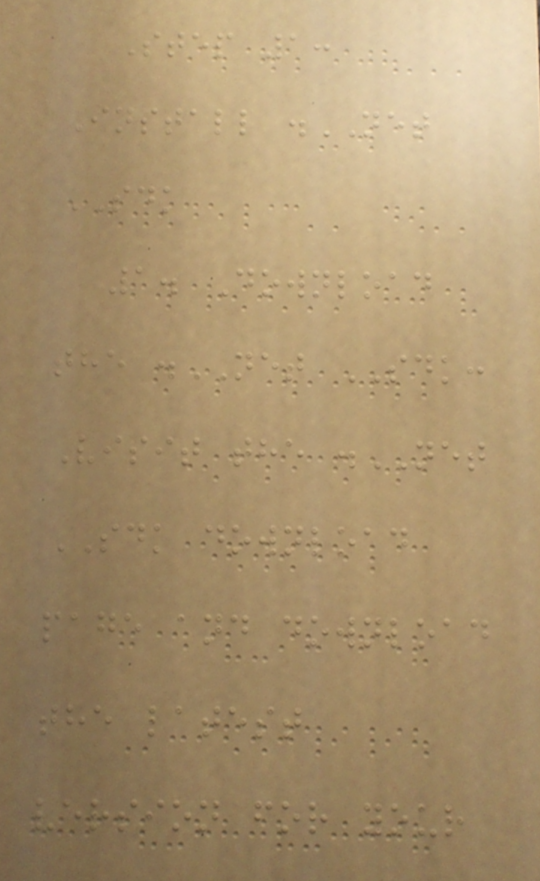Step 1:
Install .NET
SDK
1. Download
the .NET SDK:
Visit the .NET
SDK download
page and download
the latest
version for your
